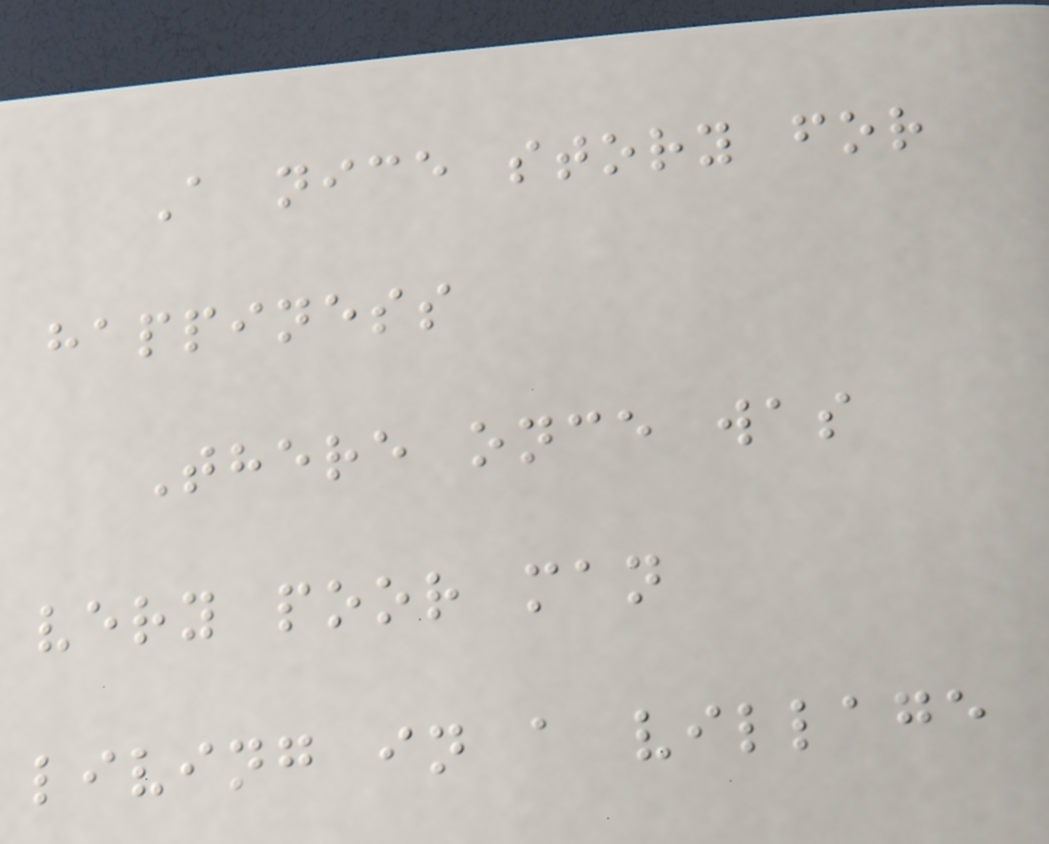A nice story for
happiness
There once was
very poor man
living in a village
